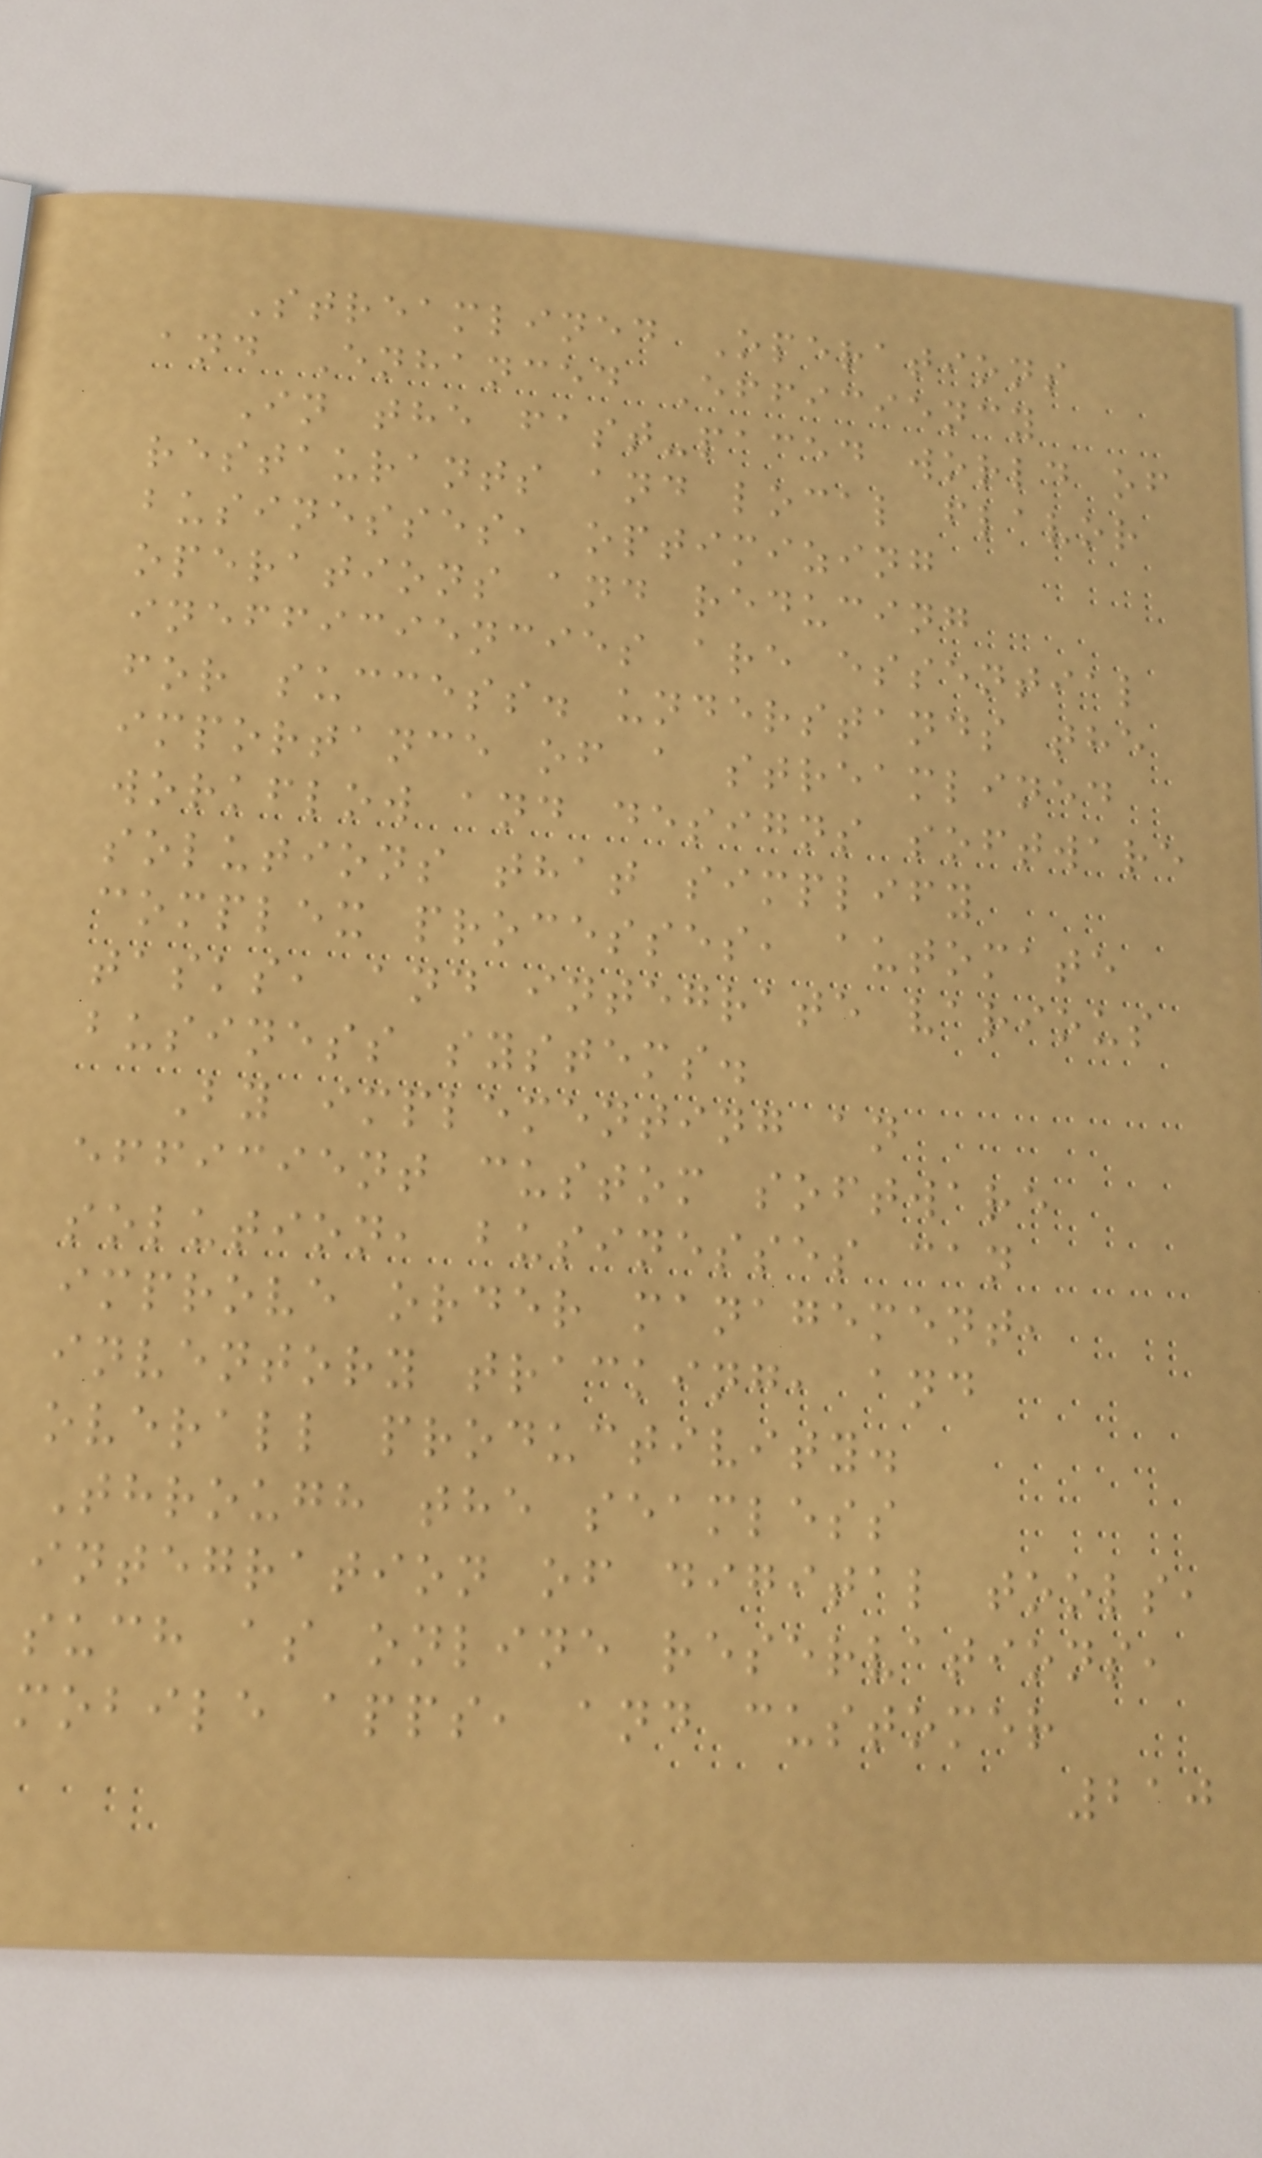Streamlined Operations
and Enhanced Efficiency
In the fast-paced world of
restaurants and local flavor
businesses, optimizing
operations and reducing
inefficiencies are essential
for success. understands the
importance of a streamlined
workflow and designs software
solutions that simplify
complex processes, automate
tasks, and integrate various
business systems.
By implementing an
efficient custom software
solution, businesses can
improve order management,
inventory tracking, and
overall productivity.
Through the seamless
integration of digital tools,
such as online reservations,
mobile apps, and customer
210
